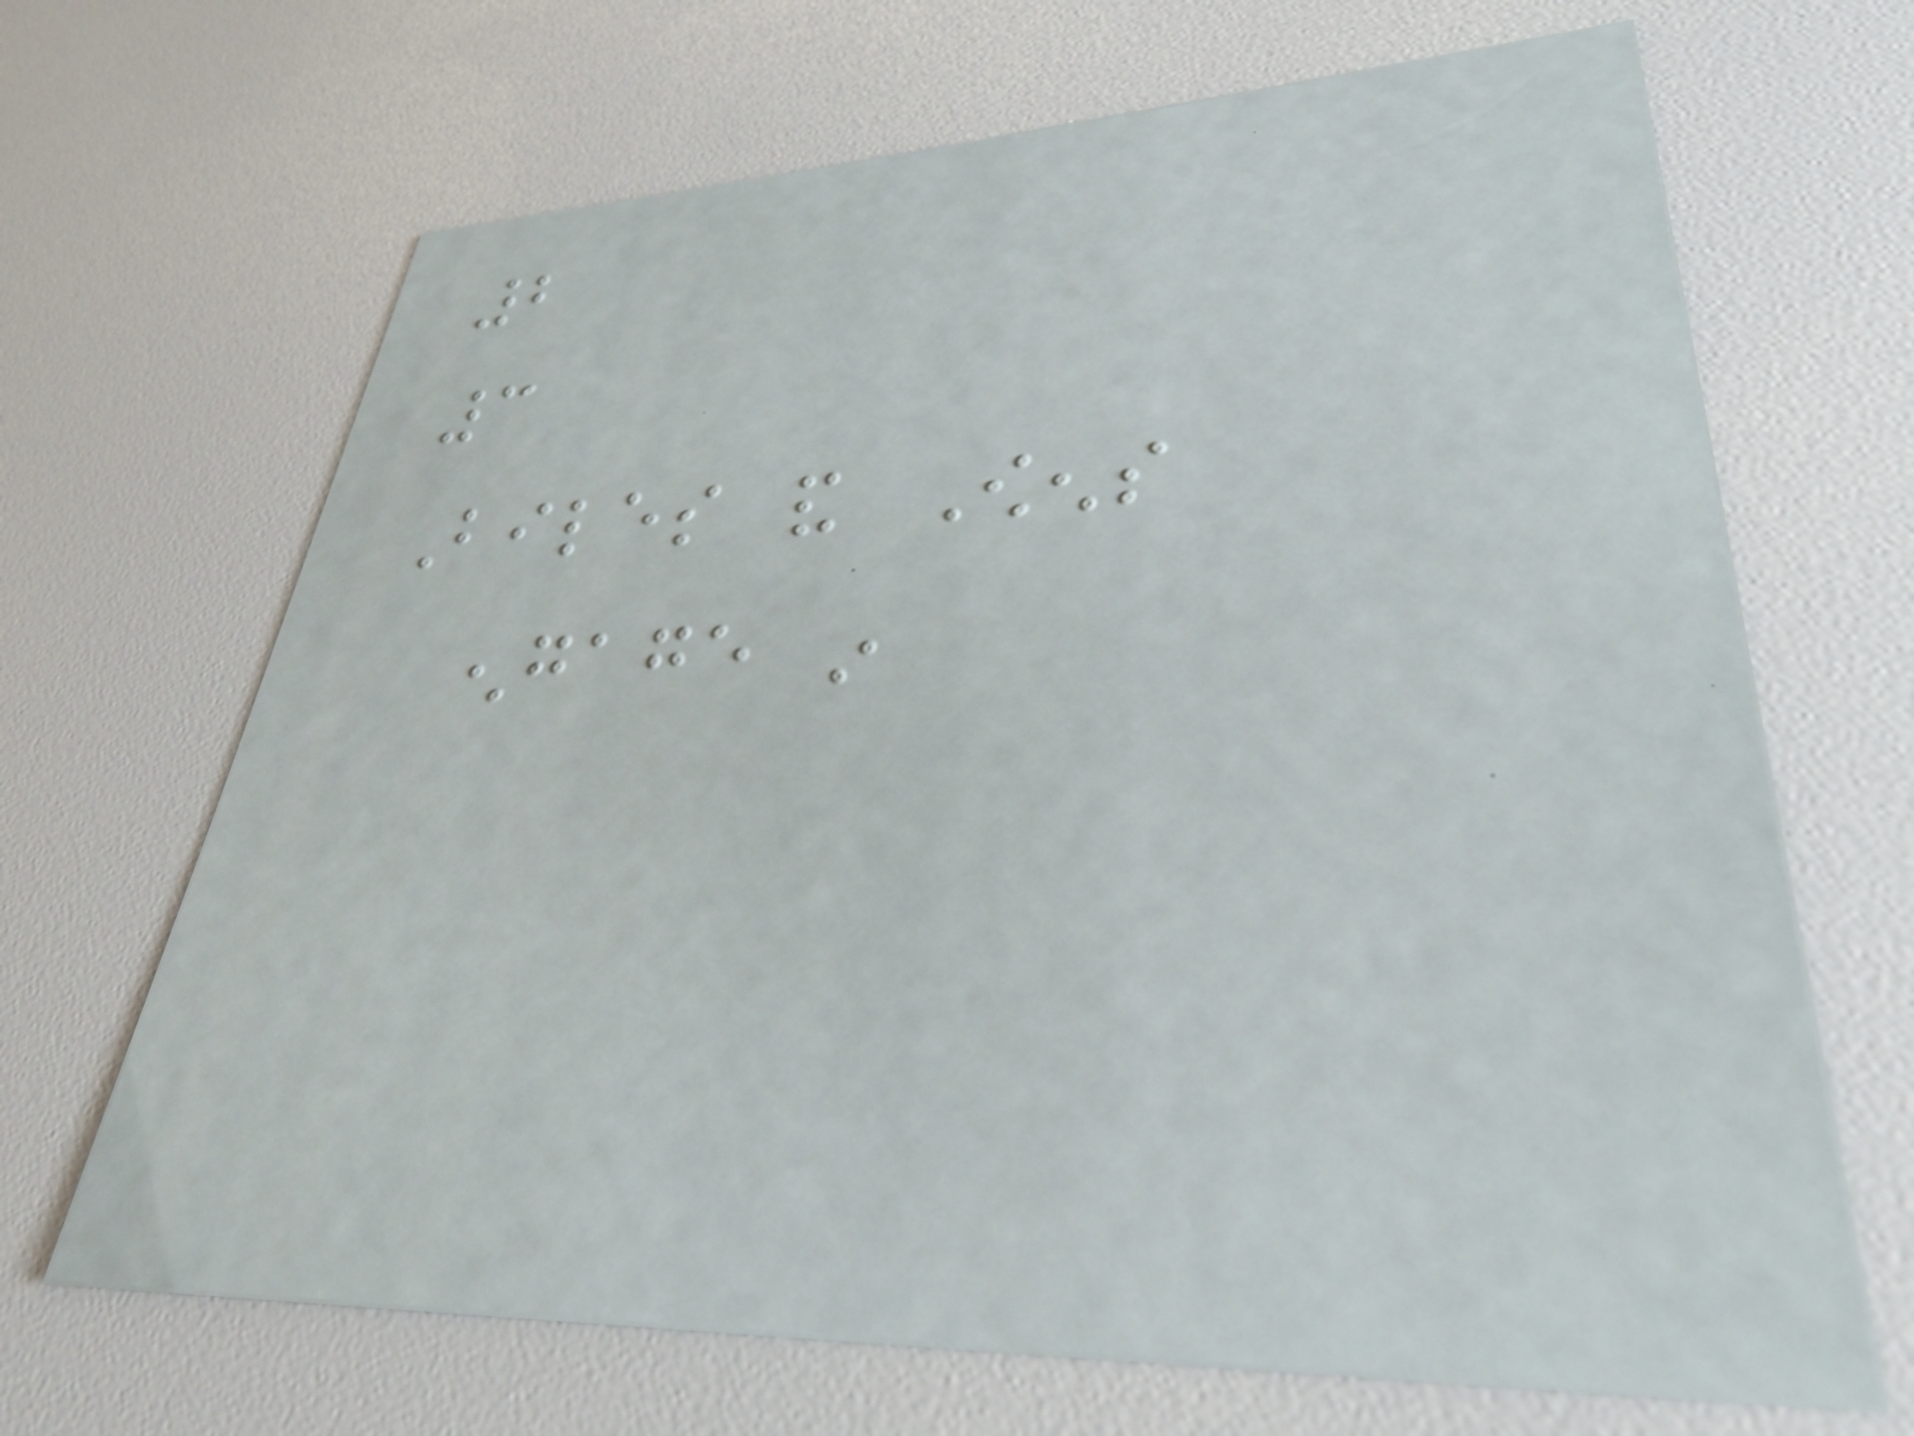2
3
Biles and Owens
engage in
